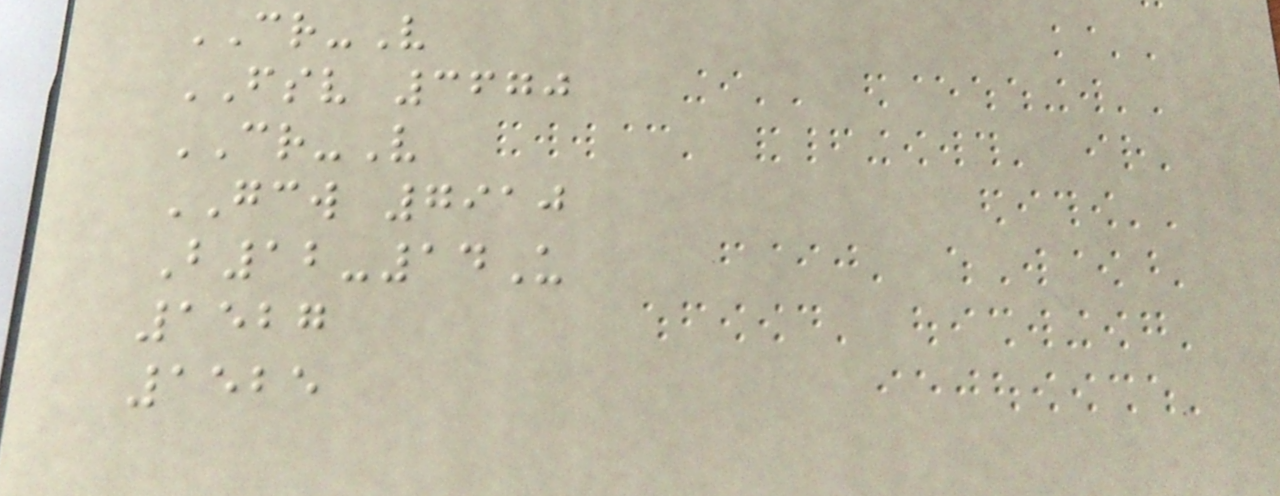CR-V
FSV 3670
CR-V
GCW 7910
B12-14U
1527
1525
